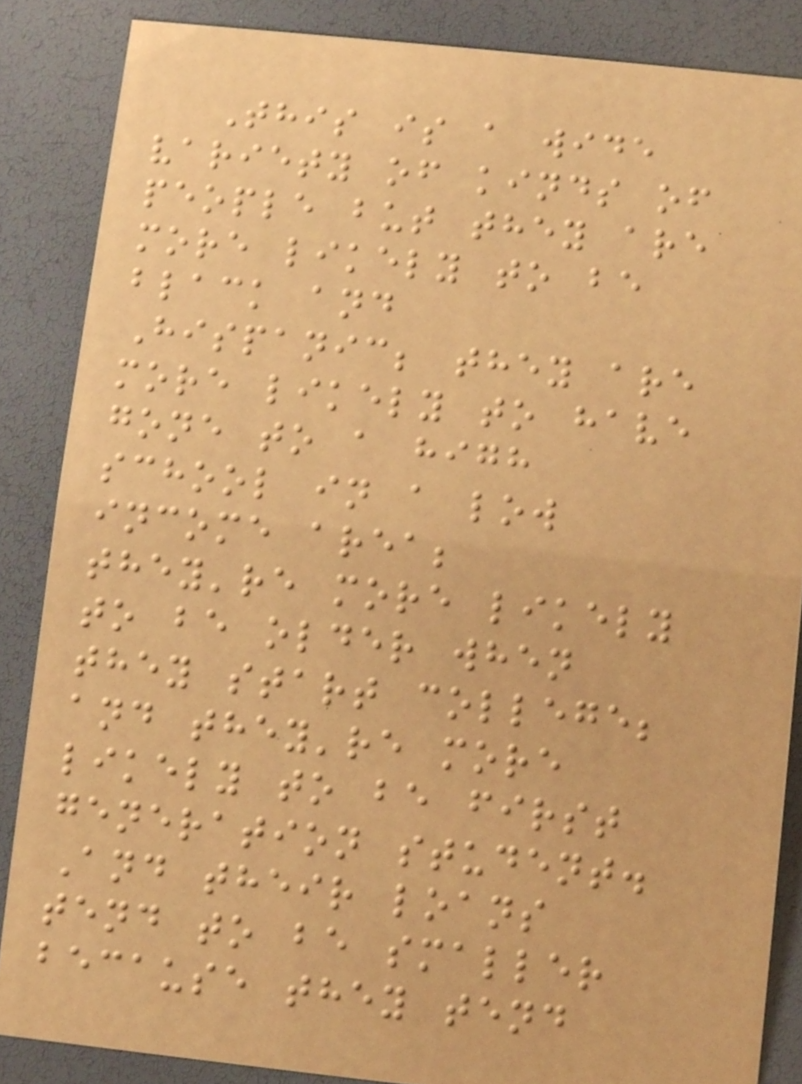This is a wide
variety of kinds of
people but they are
more likely to be
black and
Hispanic; they are
more likely to have
gone to a high
school in a low
income area;
they're more likely
to be older when
they start college;
and they're more
likely to be first
generation student.
And their loans
tend to be smaller
because they tend
